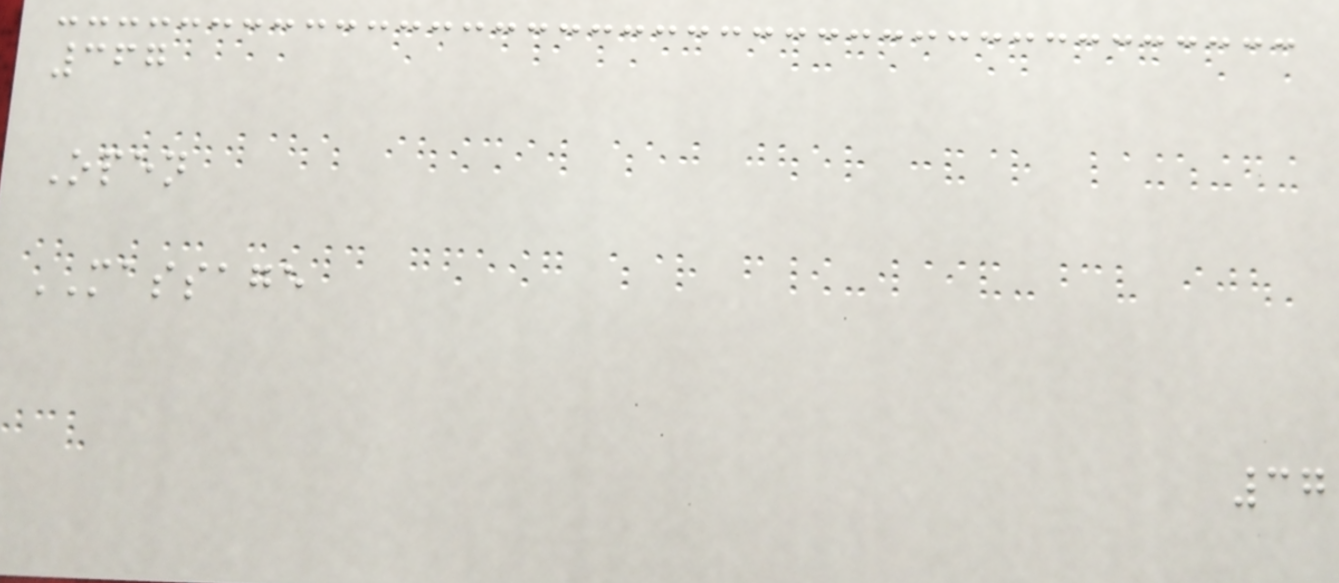367
Open
MASSAGE
37
